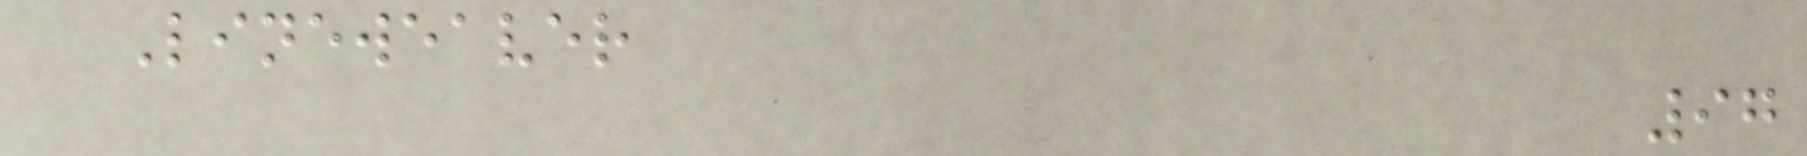Lineweaver
97
